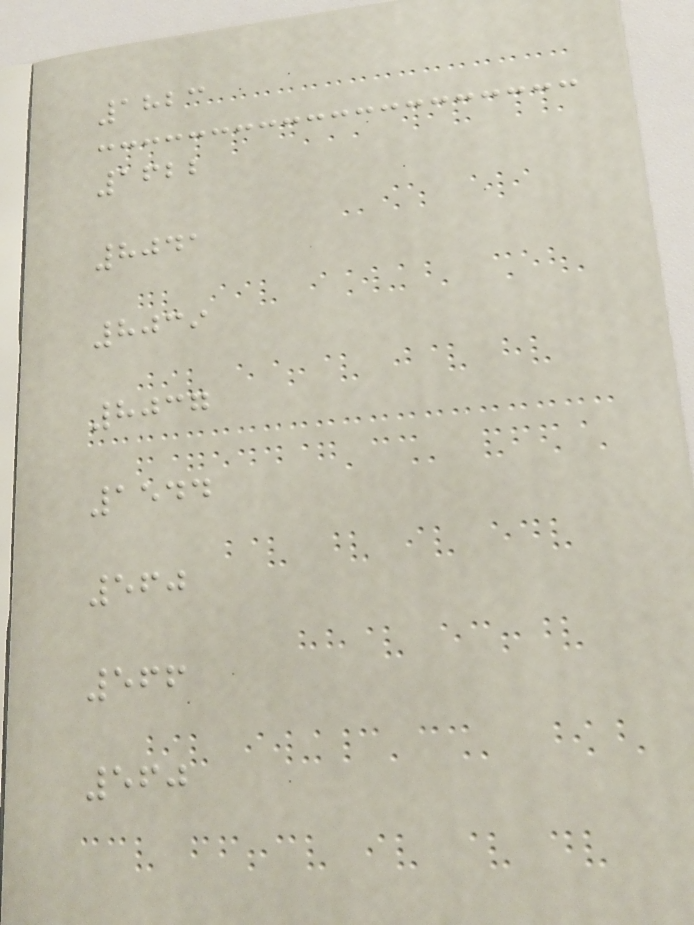1823
1622
8041
8039
8037
1544
560
566
560
